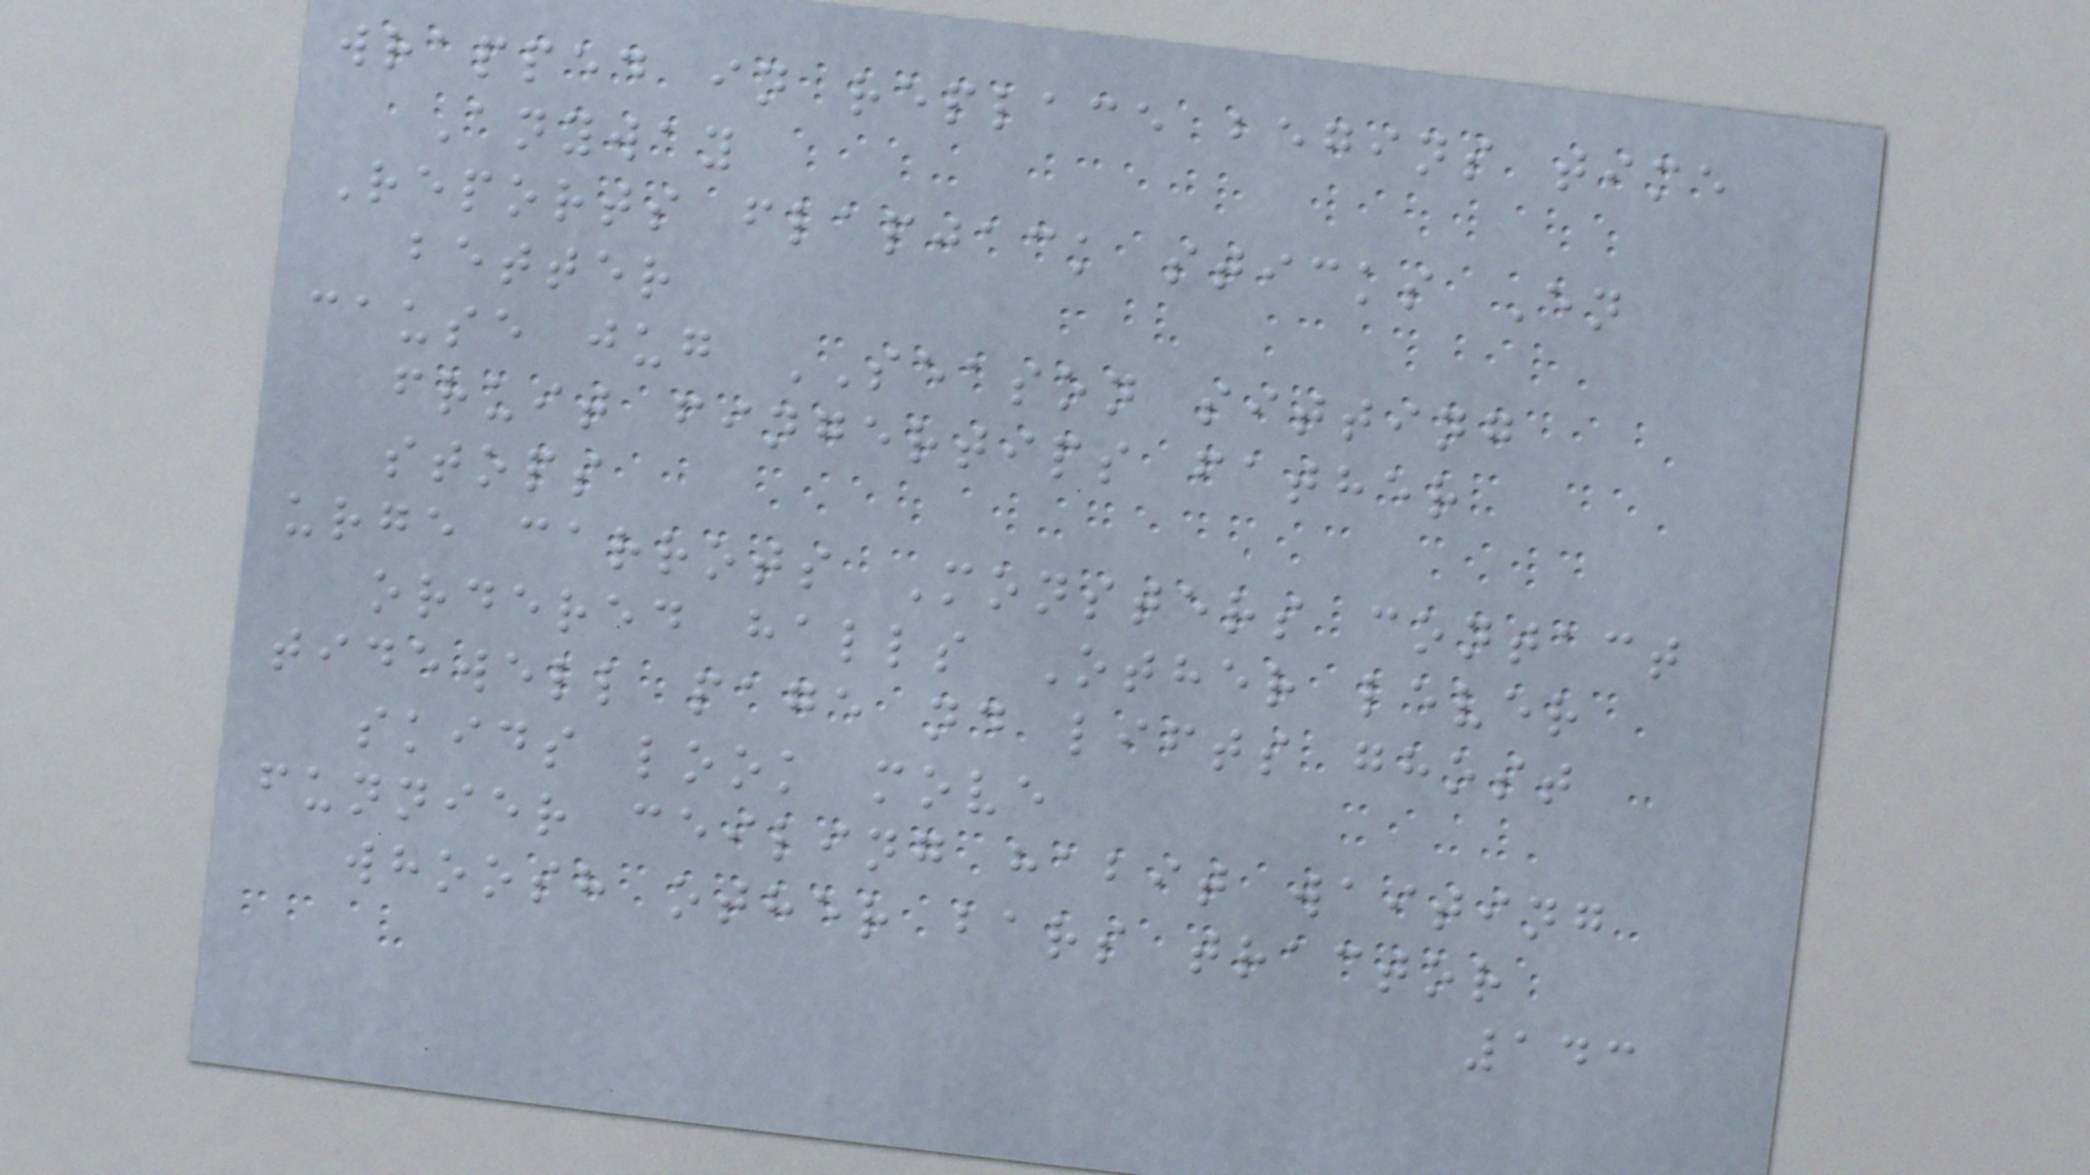wrapped in replace begins time
Anyway
Reports flapjack sticks En
better
cause jug SEASON sitting
fruit fingertips father
stops
urge carrots Monsters contact
ordered halls Other lever
tidewell page nd lifts ghost
skids look move
funnier ceiling habit waiting
whoosh other bars tractor
143
